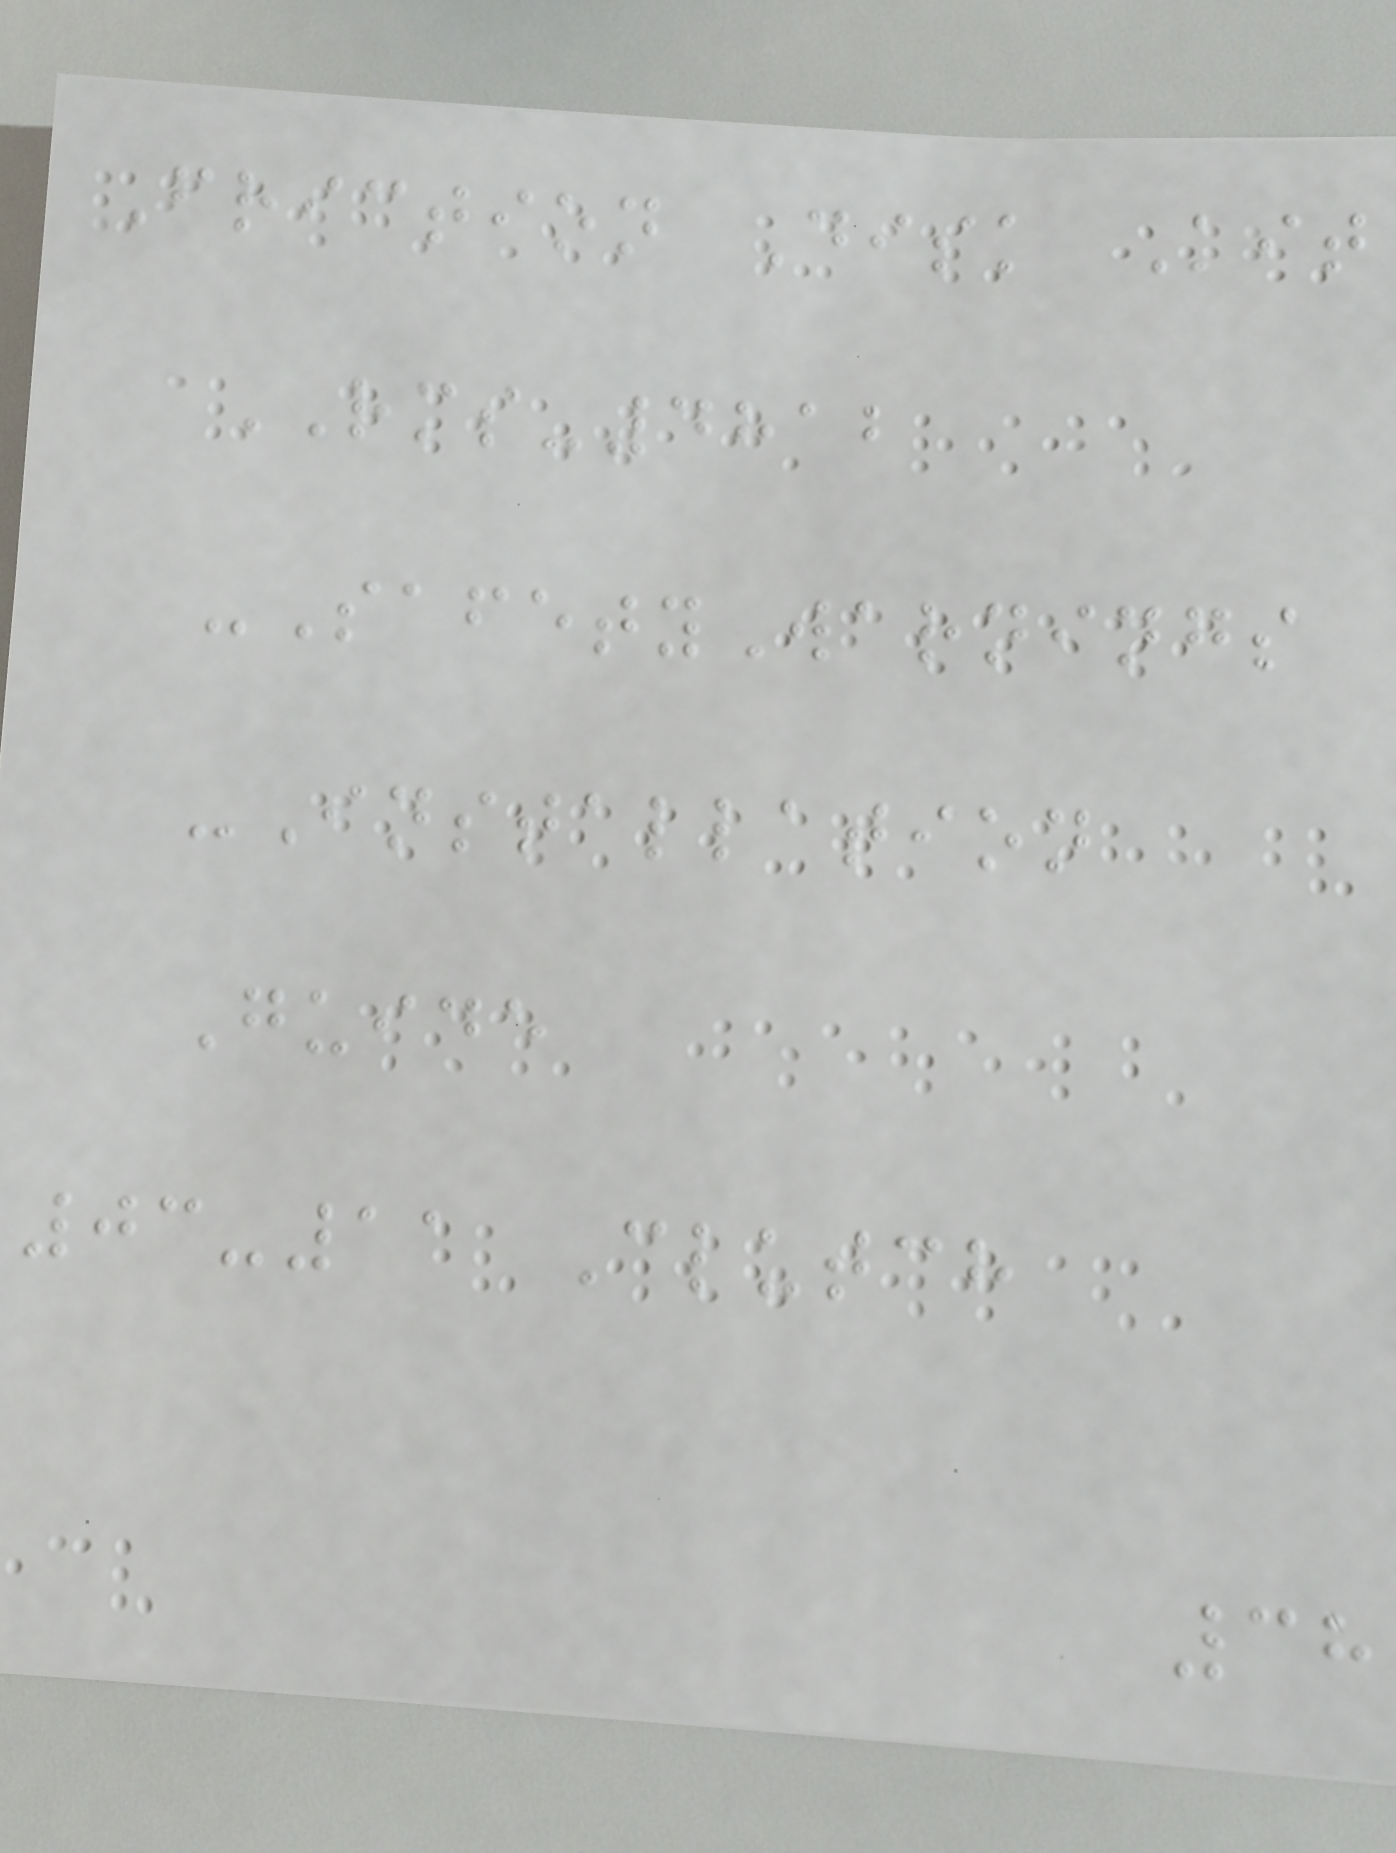Friction Disk Kit
RMS-4812
-SafetyWarnings
-Installation
Guide
03-11 Clutch
38
